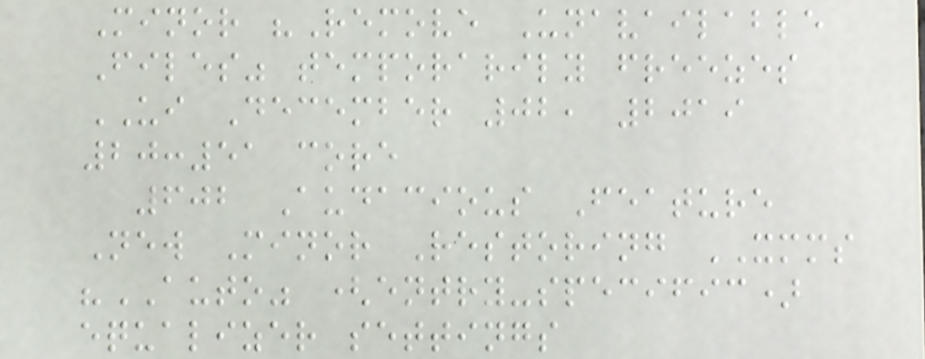Minor "Remove Unavailable
Files" temporarily freezes
UI December 02, 2019
20:51 core
602 Audacious Feature
New Minor Restoring XMMS
"AUTO" (entry-specific)
equalizer settings
